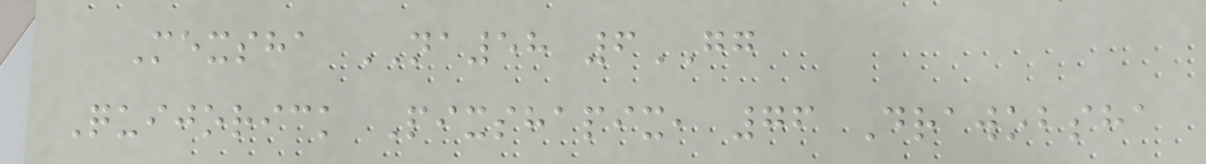Mexsha NA58 6GG
Quijorick Pixshapix, 76 Drawobsha
